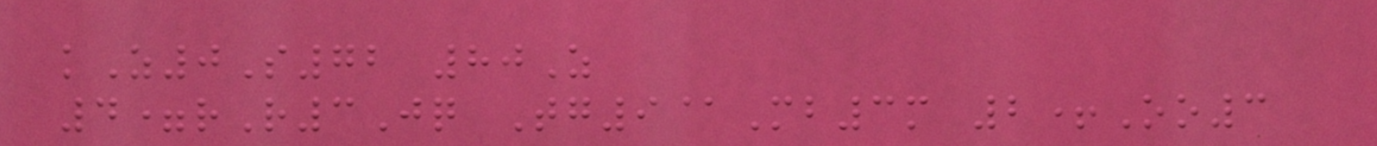kZ0S72 80Z
4=rR3Jq Tg9@Mb3m 2+Oo3
